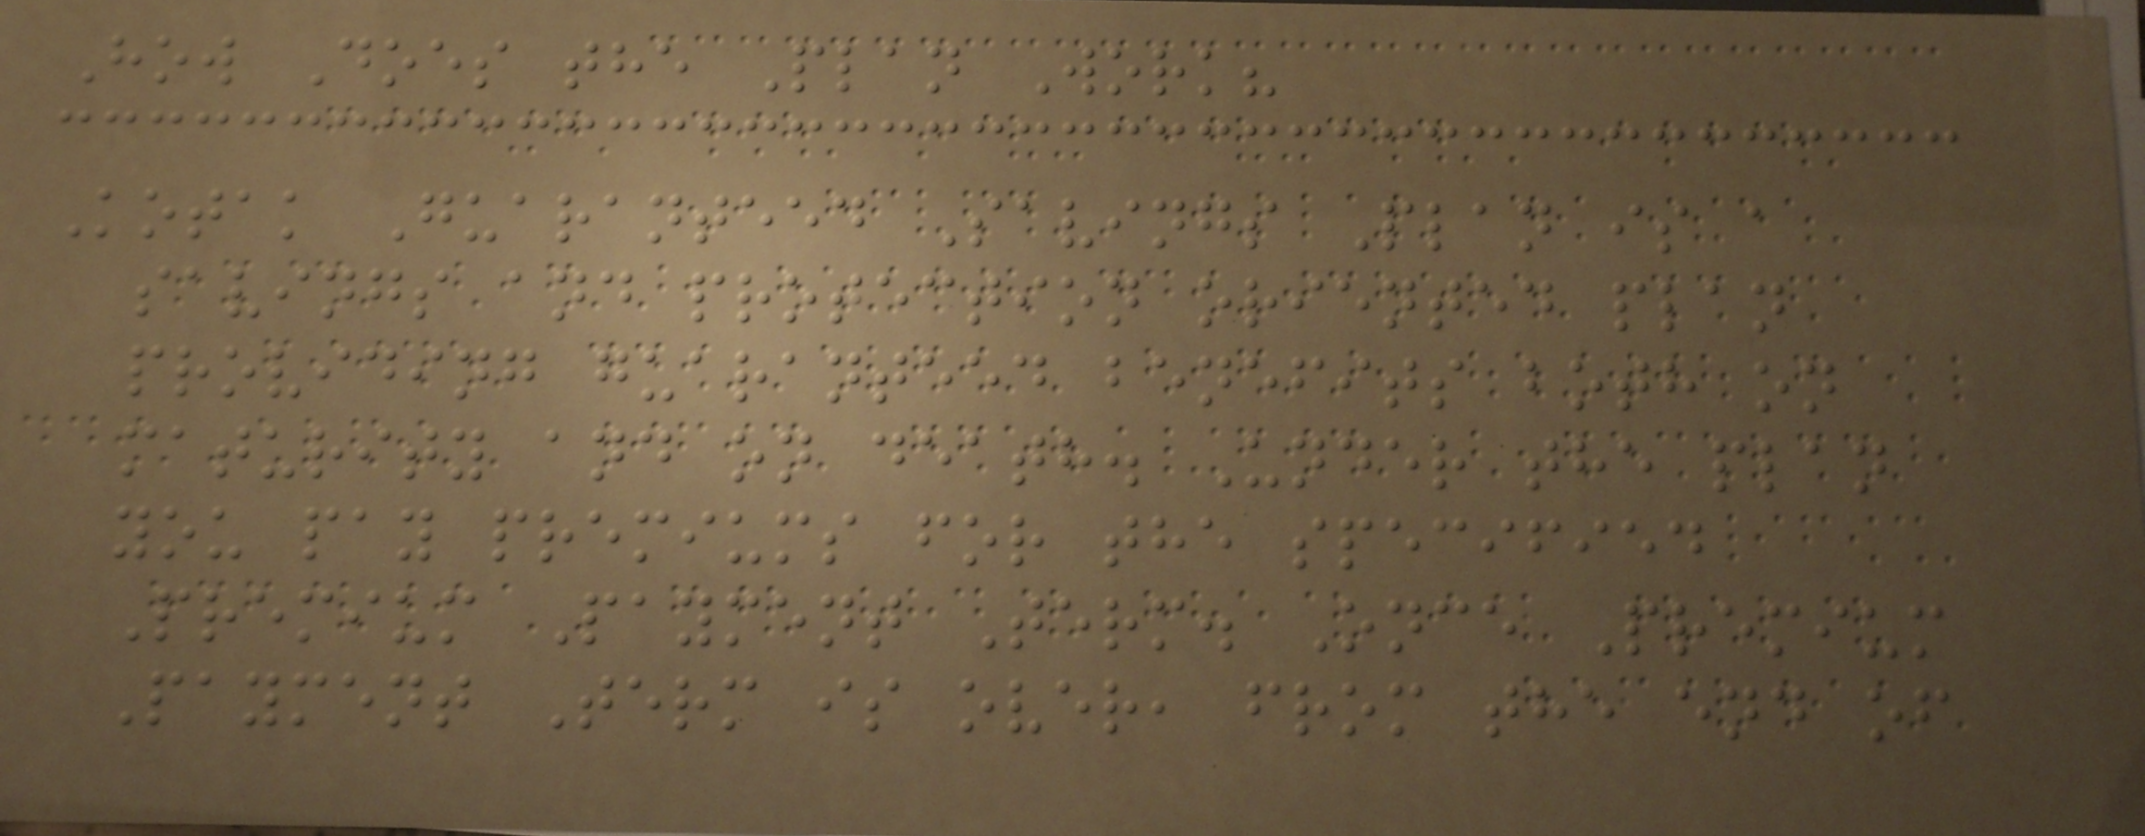How Does the Plan Work?
Kotak Guaranteed Savings Plan is a
savings and protection oriented plan
providing guaranteed benefits both on
maturity and on death. Under the plan
you pay premiums for the specified
Premium Payment Term. Once Premium
Payment Term is over, from the end of
